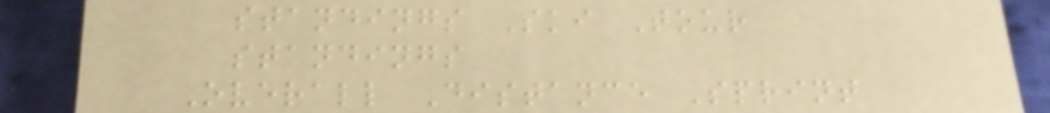standings Ski Tour
standings
Overall Distance Sprint
